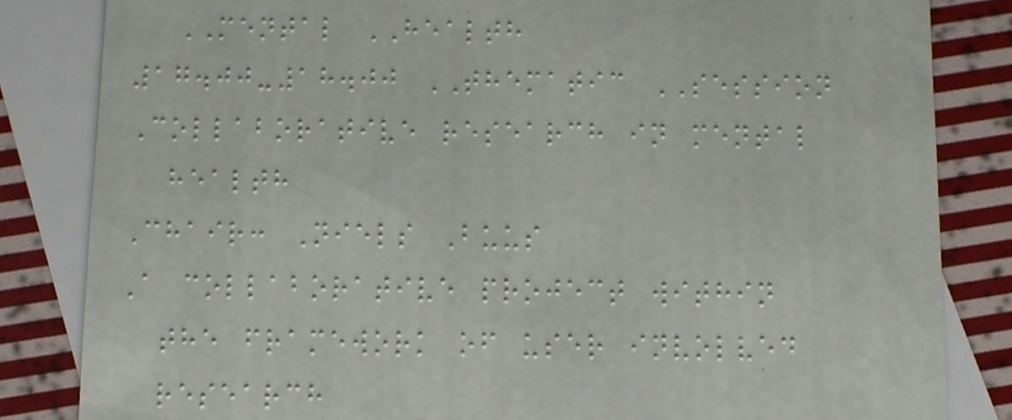MENTAL HEALTH
17.00-18.00 THEMATIC SESSION
Collaborative research in mental
health
Chair: Niels Buus
A collaborative project within
the framework of user involved
research
